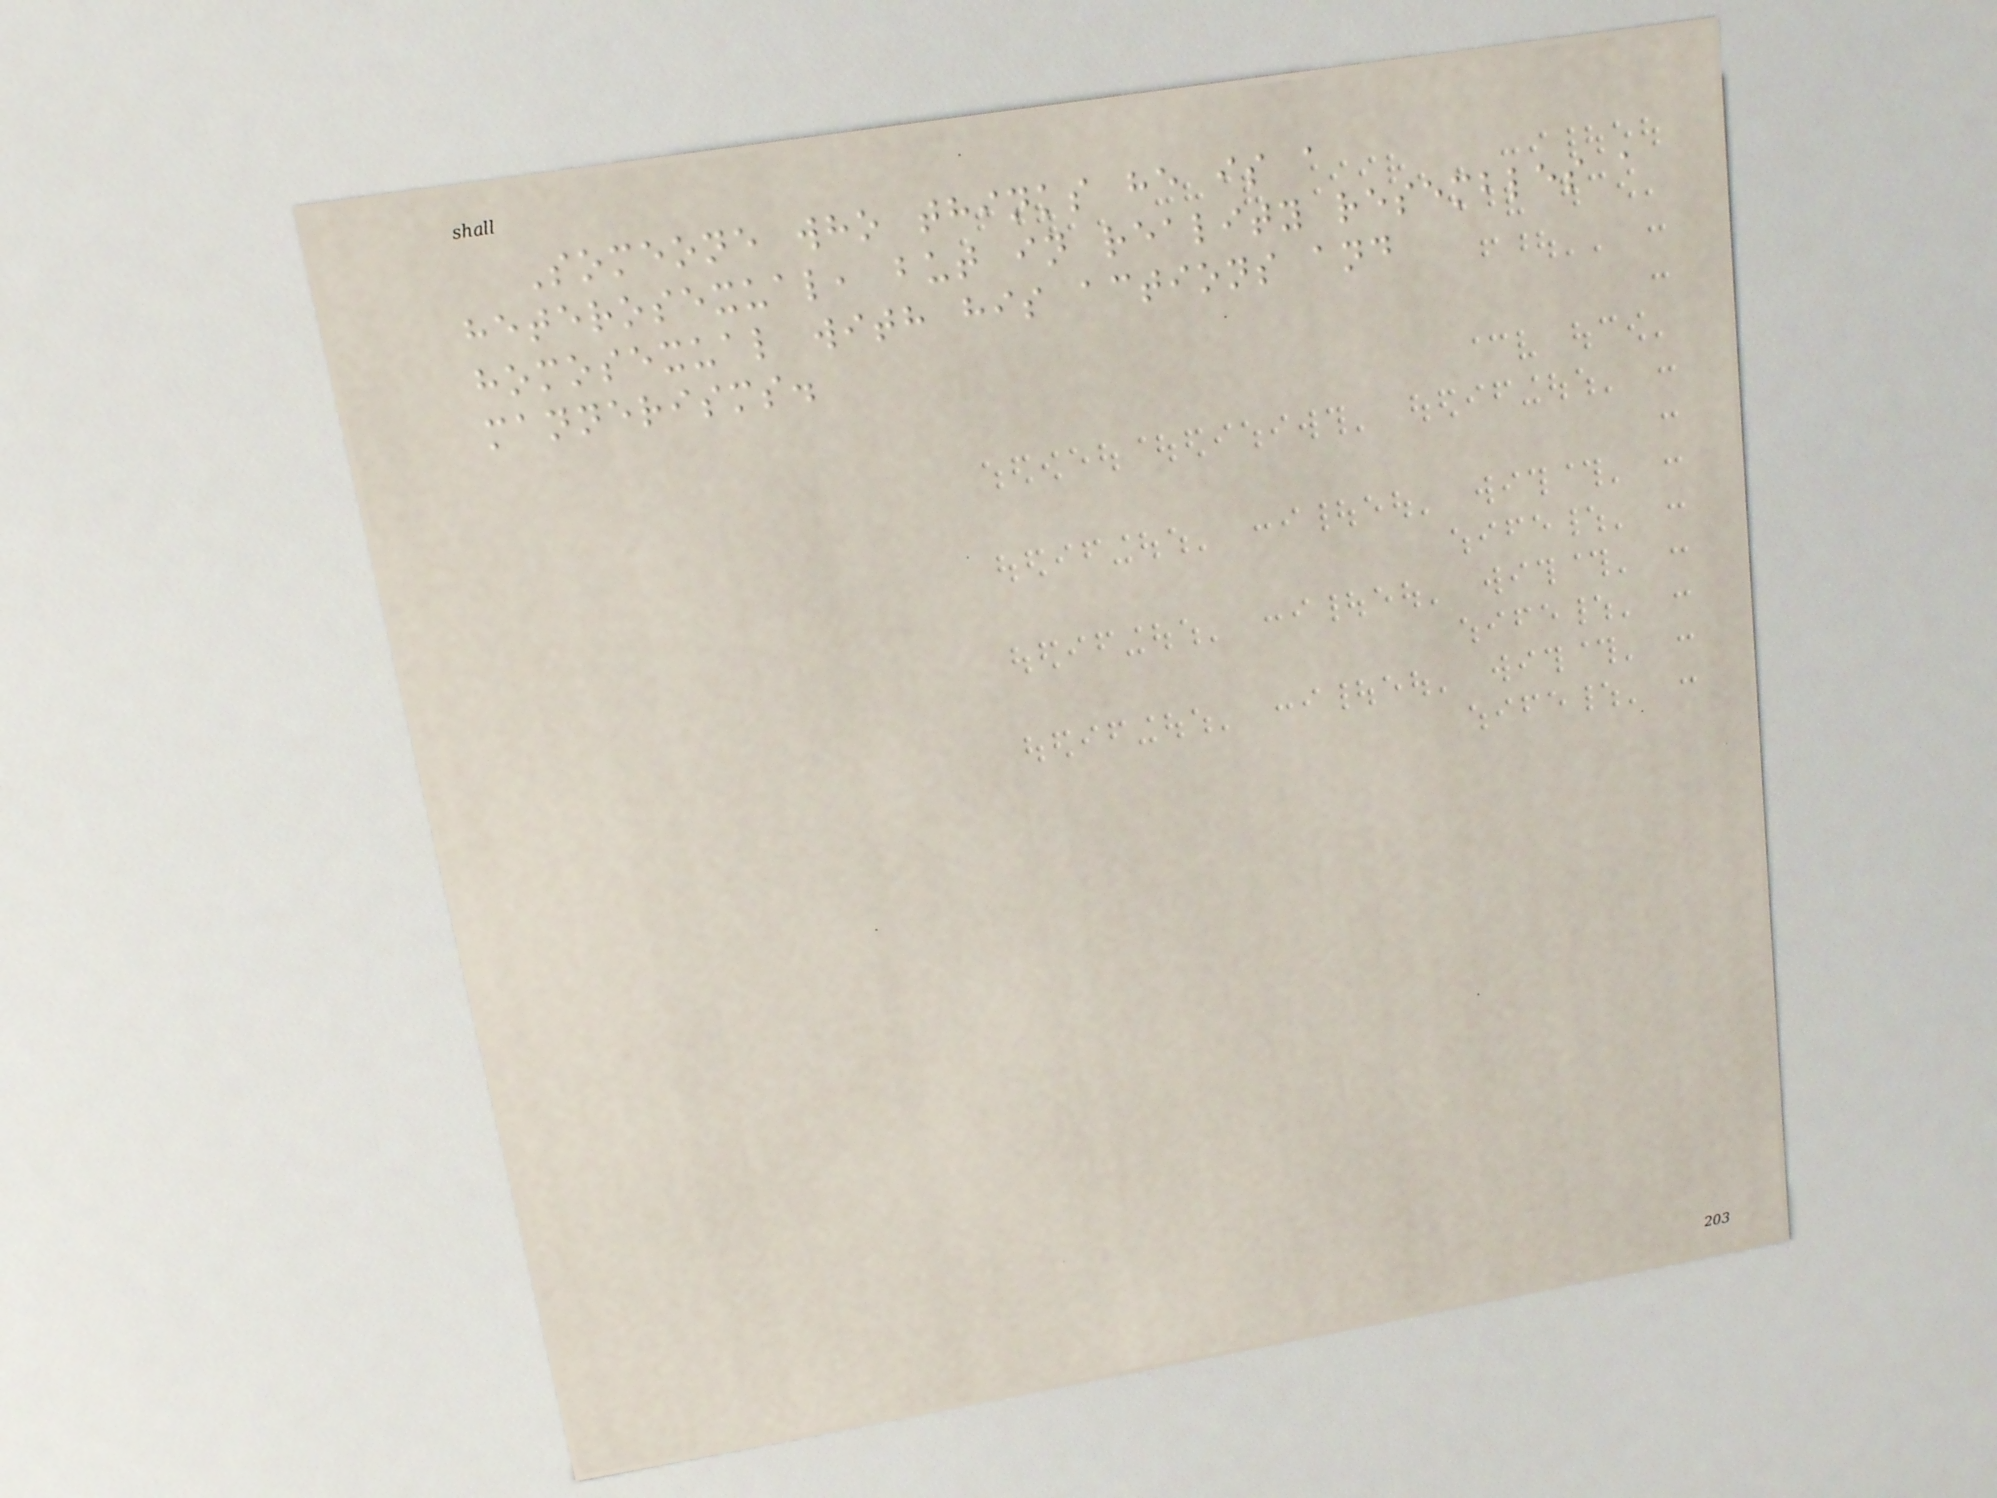Someone who thinks he is a
heterosexual, but in reality resembles a
homosexual with his actions and
mannerisms.
